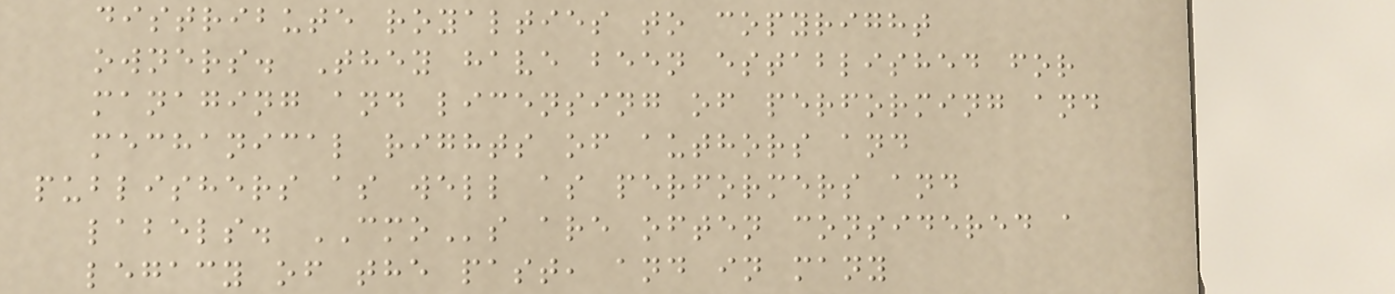distribute royalties to copyright
owners. They have been established for
managing and licensing of performing and
mechanical rights of authors and
publishers as well as performers and
labels. CMOs are often considered a
legacy of the past, and in many
